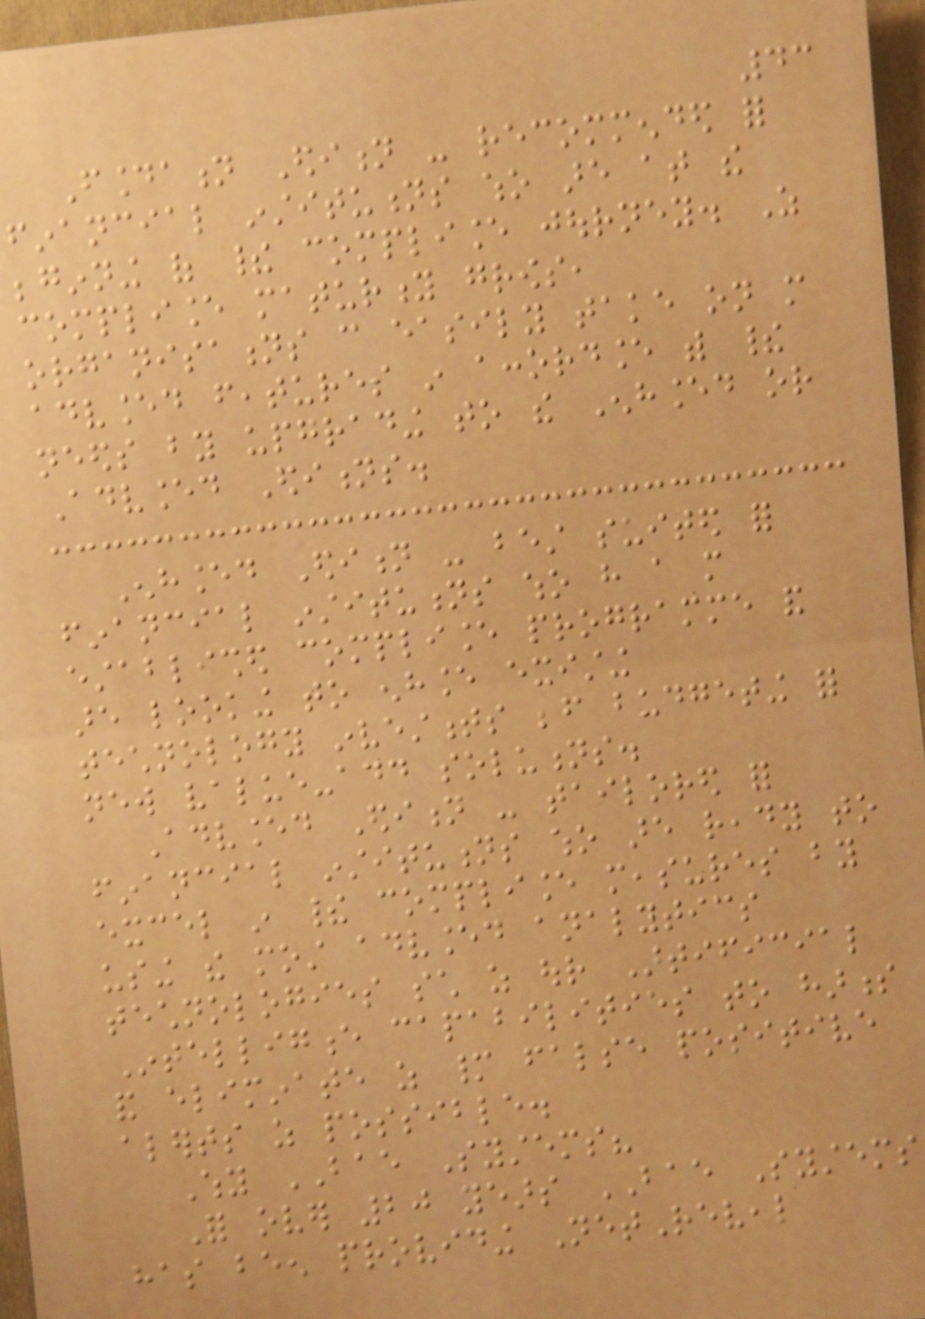43
Foundation Edition - recommended for
financial institutions who are at the
beginning of their compliance journey. As
compliance maturity grows,
organisations can easily take on more
advanced features in accordance with their
needs by upgrading to the Enhanced or
Advanced Editions.
Enhanced Edition - best suited for
financial institutions who have a more
established compliance programme and
are looking to enhance existing
technology investments before budgeting for
new value-add solutions.
Advanced Edition - tailored for
financial institutions who are ready to
excel in their compliance measures by
using the most advanced analytics
technologies such as our Artificial
Intelligence capabilities to harness
and eliminate as many false positive
alerts as possible.
Why BAE Systems?
For over 20 years BAE Systems
has been providing NetReveal
